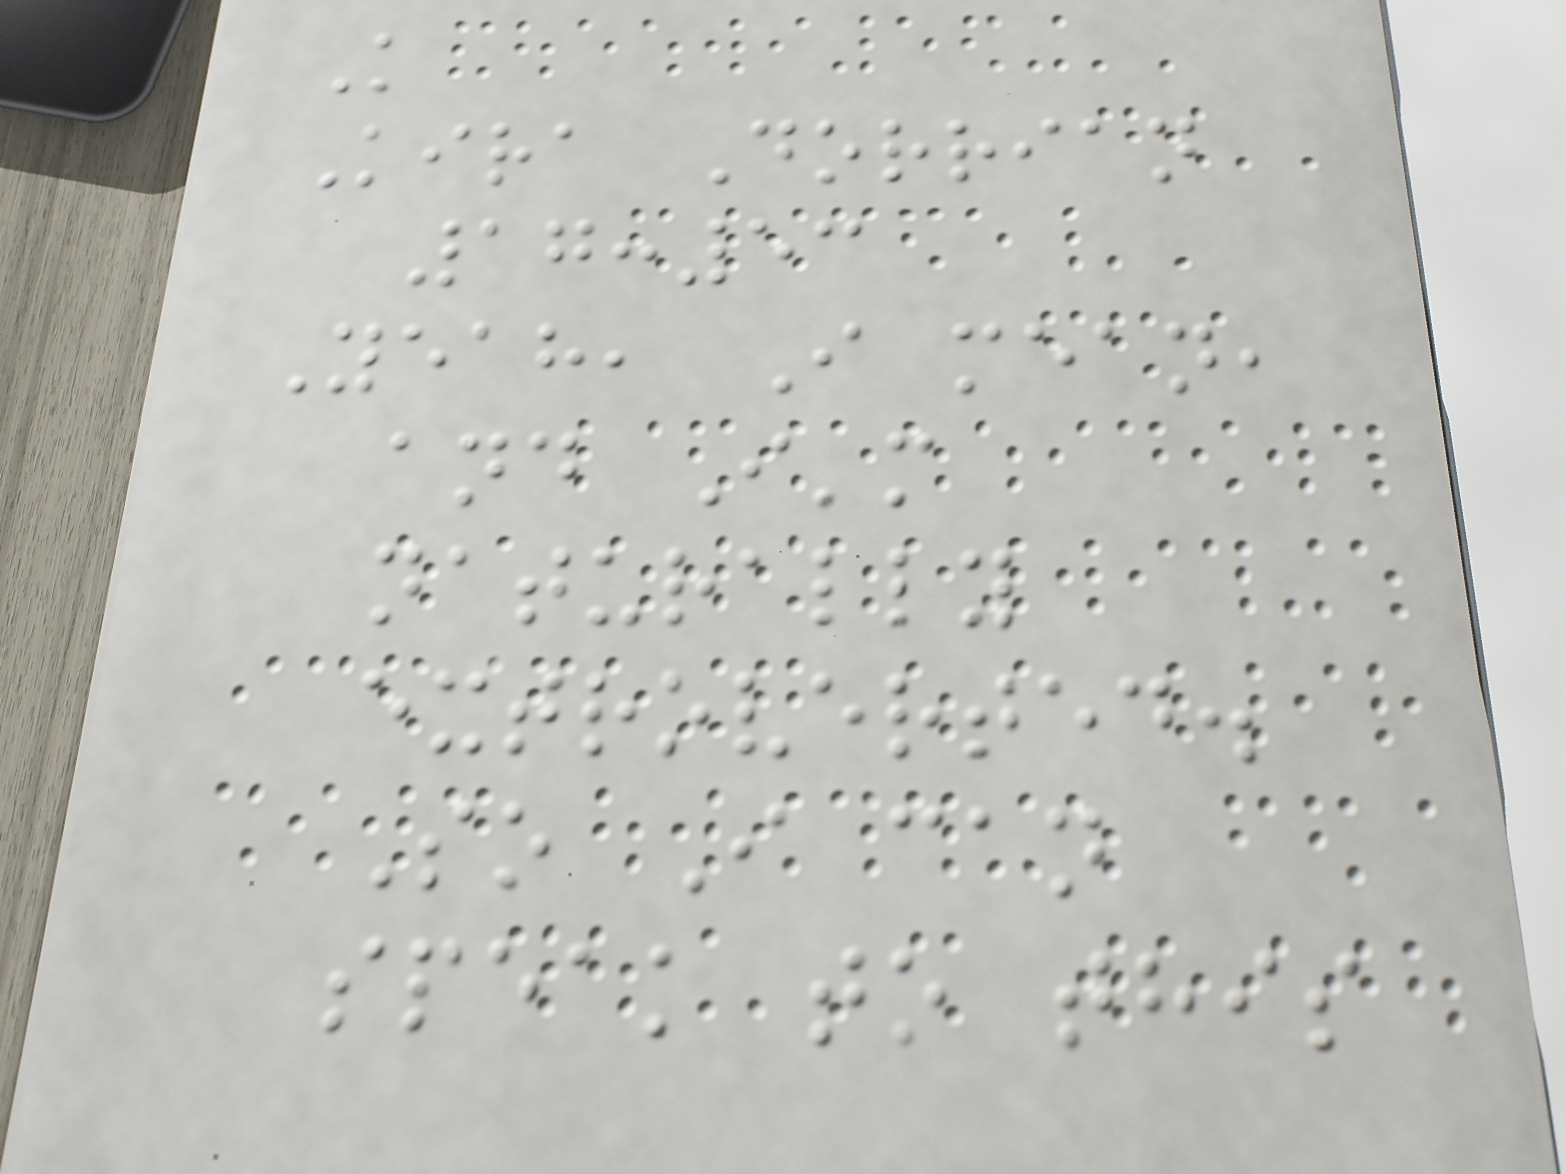K
Kira Dorrian
17:53
Yeah, I mean,
and I'm
naturally
extroverted.
So I can
speak to this
